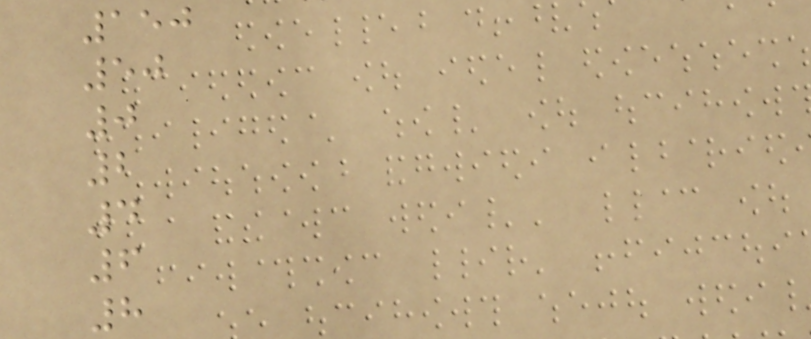150
50
0
2
4
6
8
